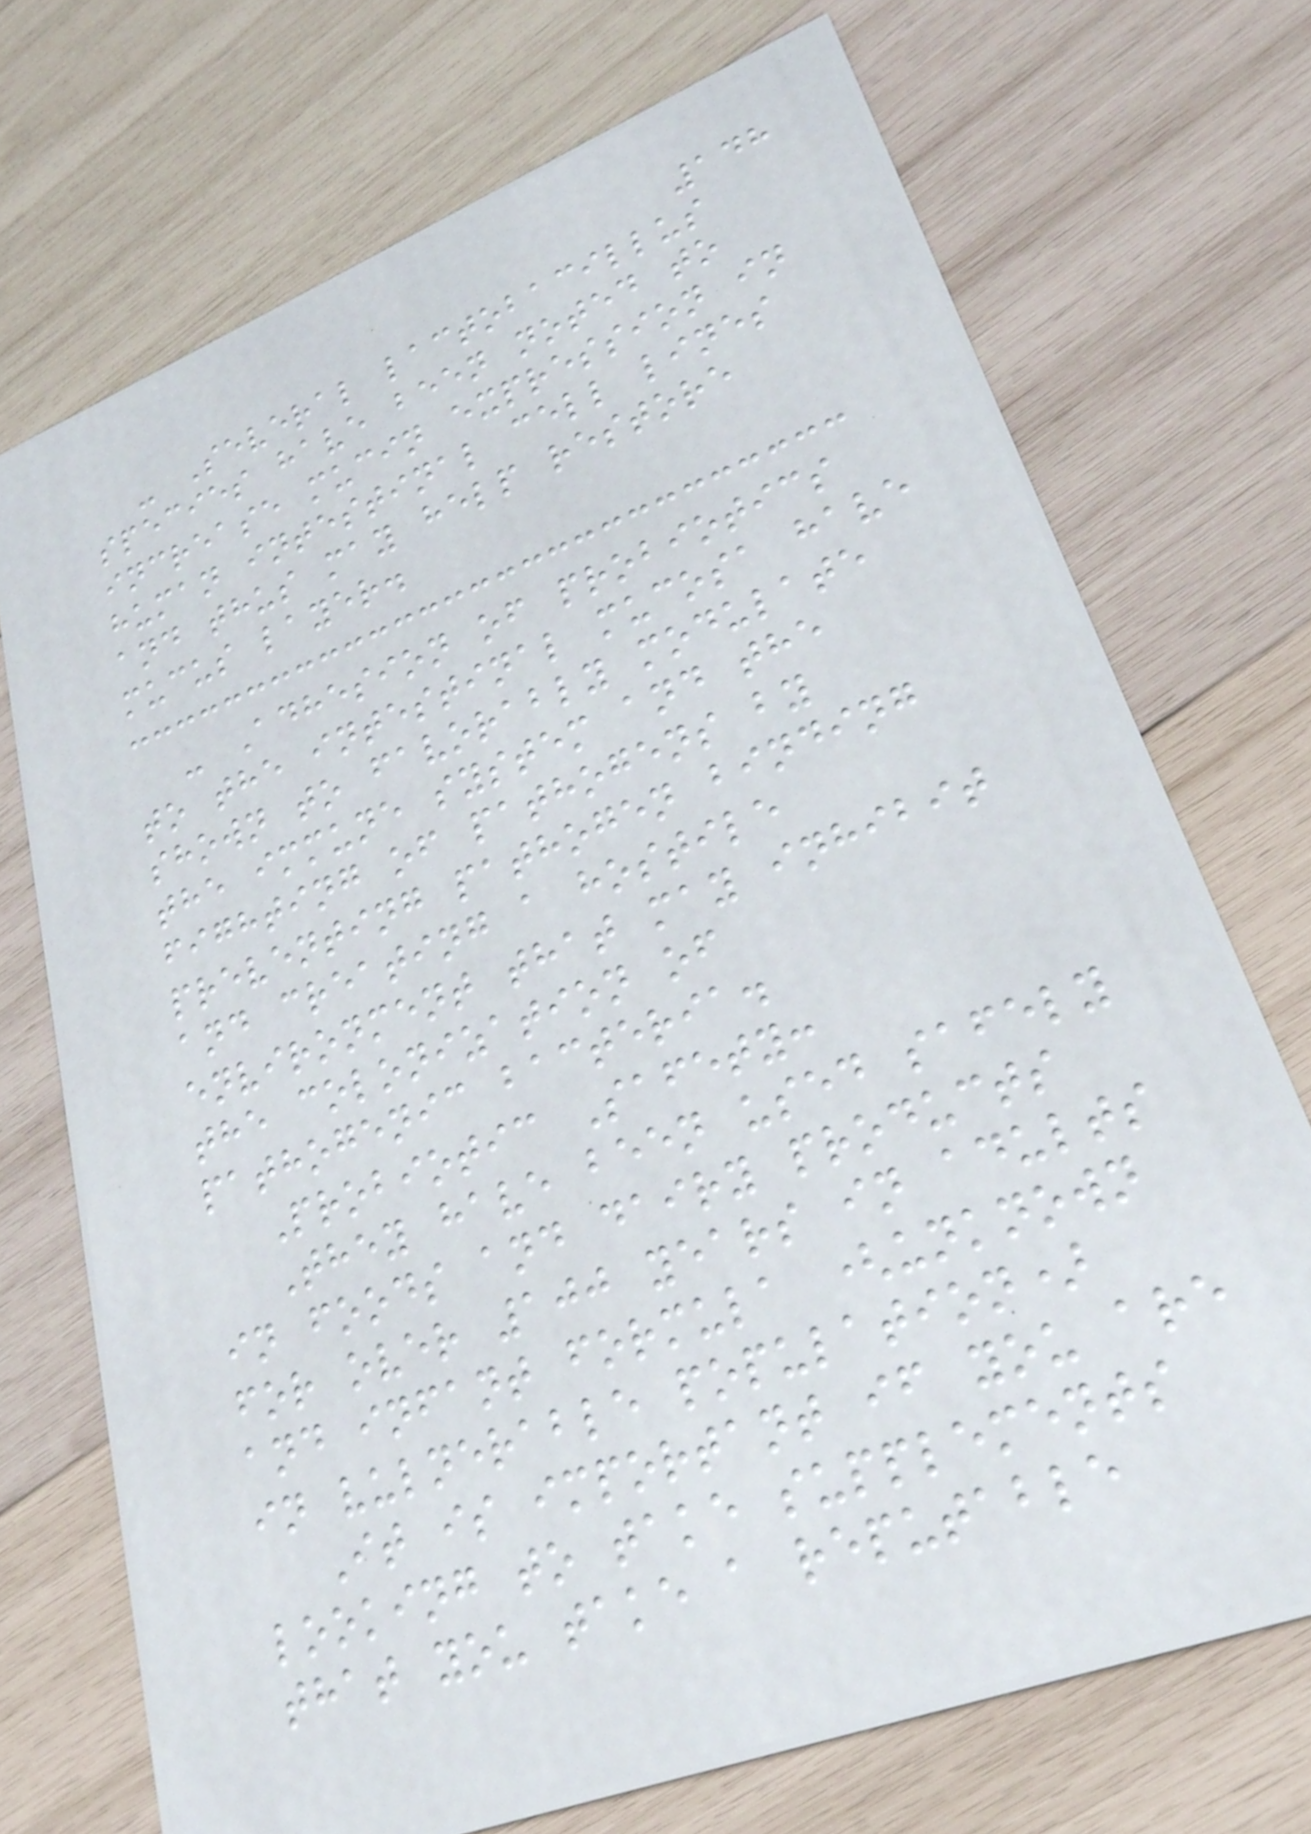148
- Several lactobacillus
species have been noted to
increase mucin expression in
human intestinal cell lines
and thus may help restore
mucus layer.
- Adhesion of probiotics
to the intestinal mucosa have
shown to favorably modulate
the immune system and the
fighting of pathogens by
preventing pathogen binding
and creating a hostile
environment that may inhibit
the colonization of
pathogenic bacteria.
Probiotic Safety:
They have been used safely
in foods and dairy products
for over 100 years in adults
and infant formula (unknown
in vulnerable population)
It is important if you are
looking to take supplements
that you take a reputable
